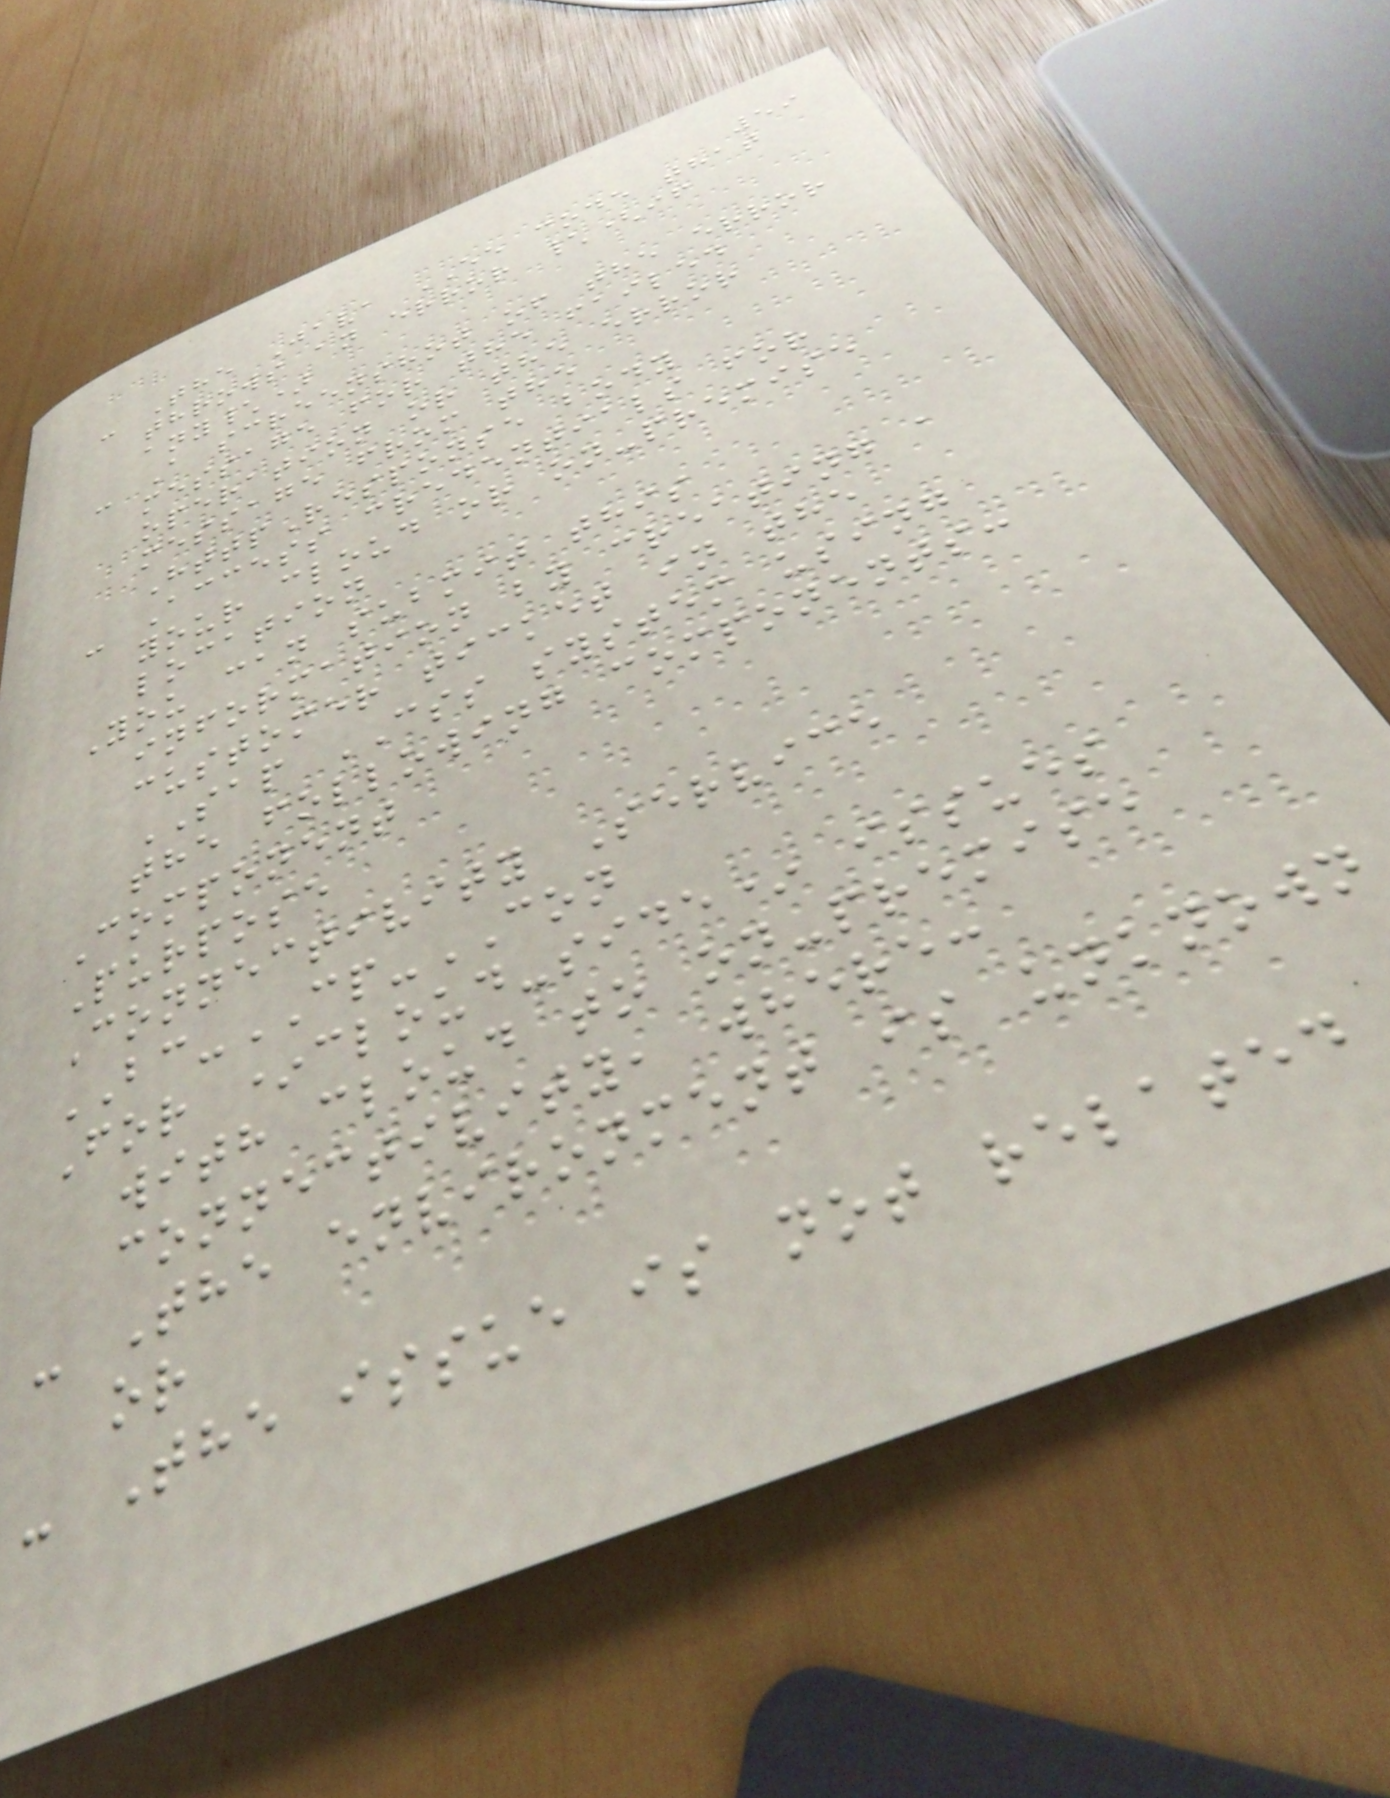59
- The Java EE code that
throws an error \(if
any\)
- A screenshot of the error
message for the failed
operation or the error
message from the
HttpResponse body
- Access credentials for
your cloud or on-premise
location
You can submit this
information by creating a
customer ticket in the
SAP CSS system using
the following components:
Component
Purpose
Connectivity Service
BC-CP-CON
For *cloud-side* issues
with cloud to on-premise
connectivity, where:
- The environment is unknown
or
- The issue is not related
